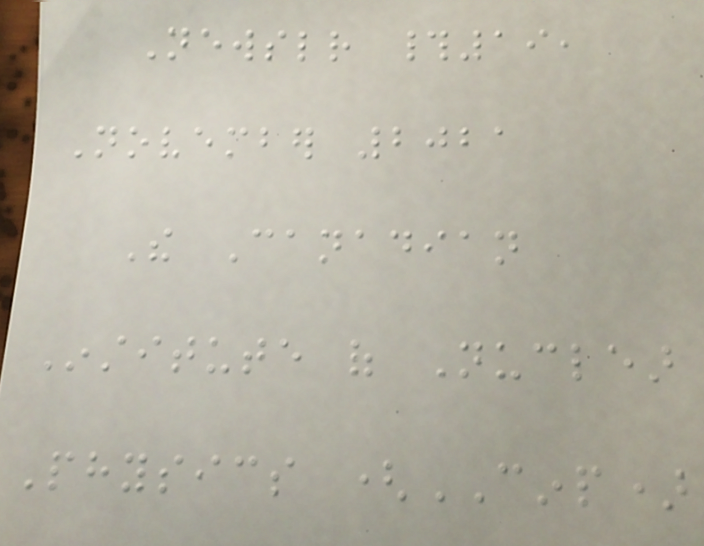Newsletter #19,
November 2021
The Canadian
Institute of Nuclear
Physics (CINP)
